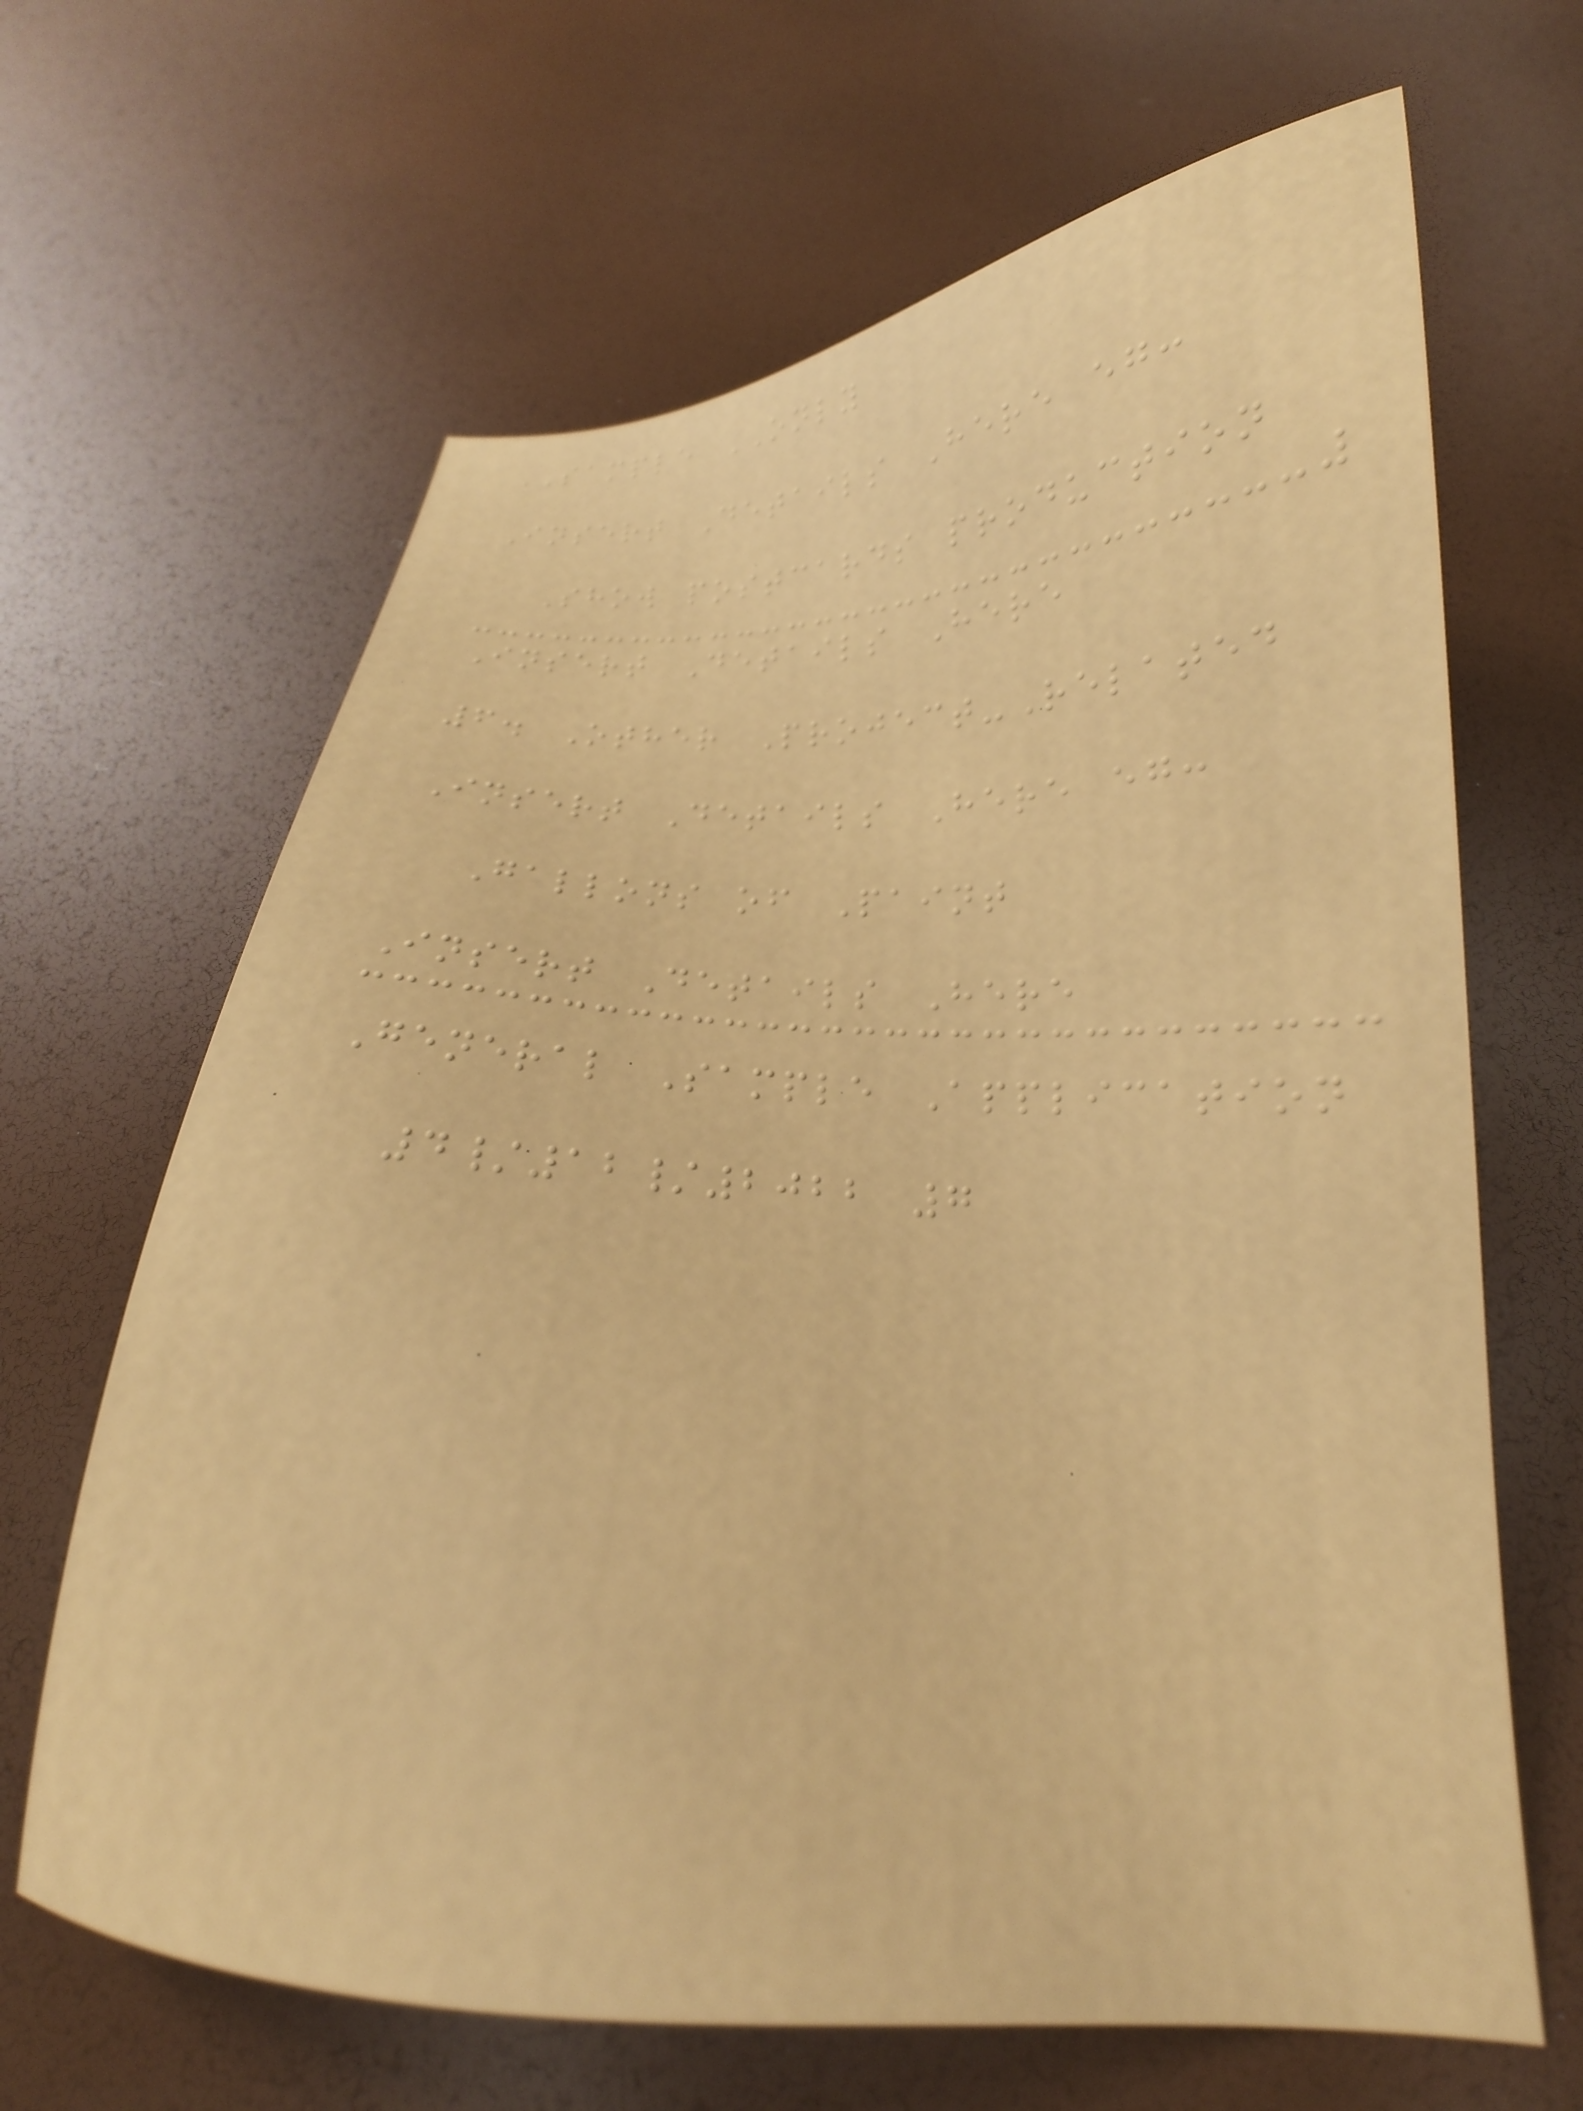SAMPLE ONLY
Insert Details Here eg:
Show postcards production
Insert Details Here
6. Other Project-Related
Insert Details Here eg:
Gallons of Paint
Insert Details Here
General Sample Application
4/12/2022 7
